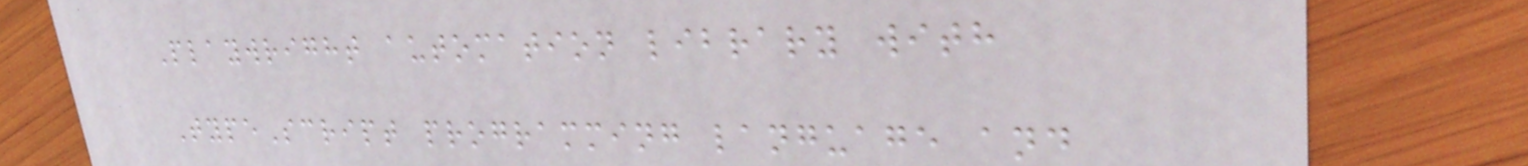Playwright automation library with
TypeScript programming language and
